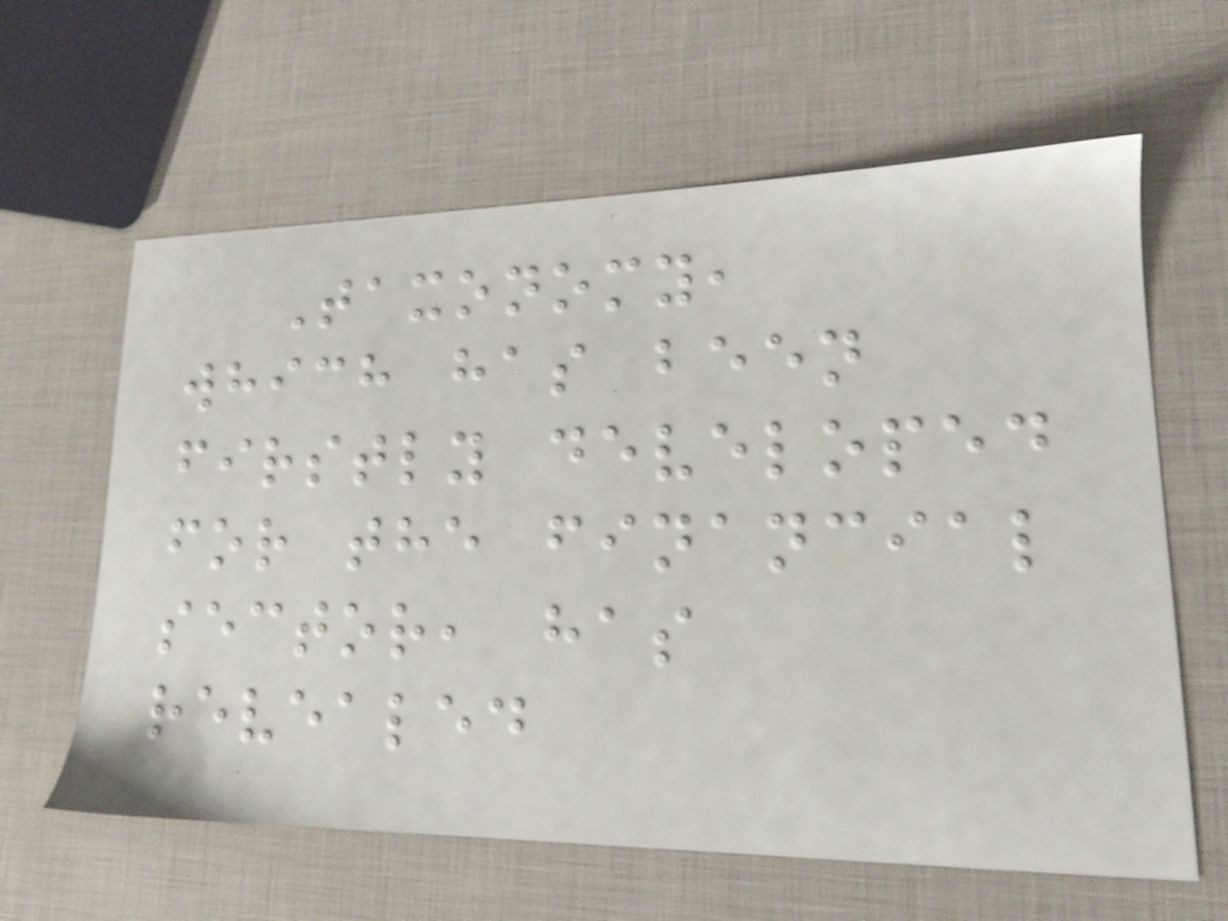Taxonomy,
which has been
firstly developed
for the financial
sector, has
revealed
